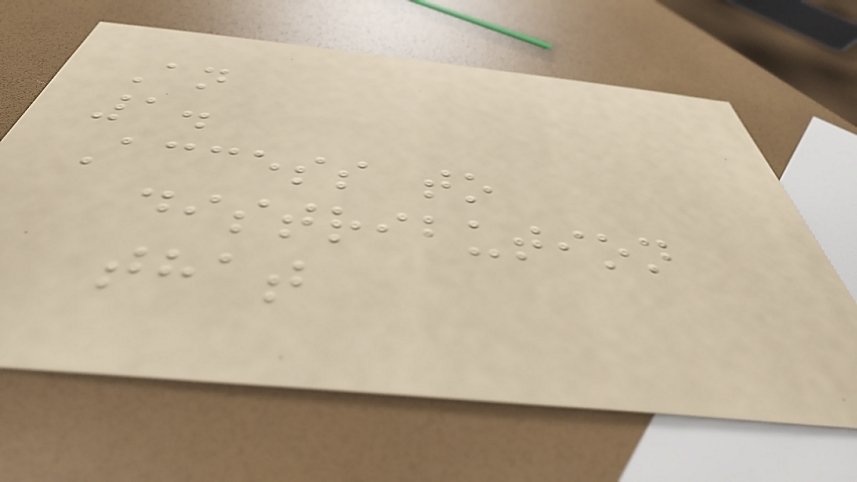An
1.
Access to
distribution
that
